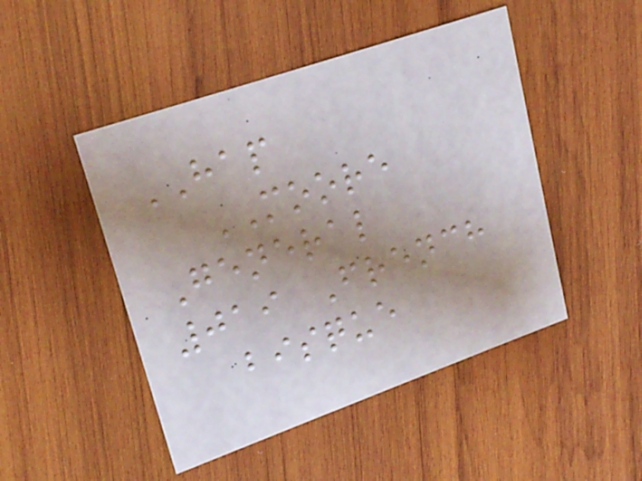HAP
MOORE
General
019 French
bisque
